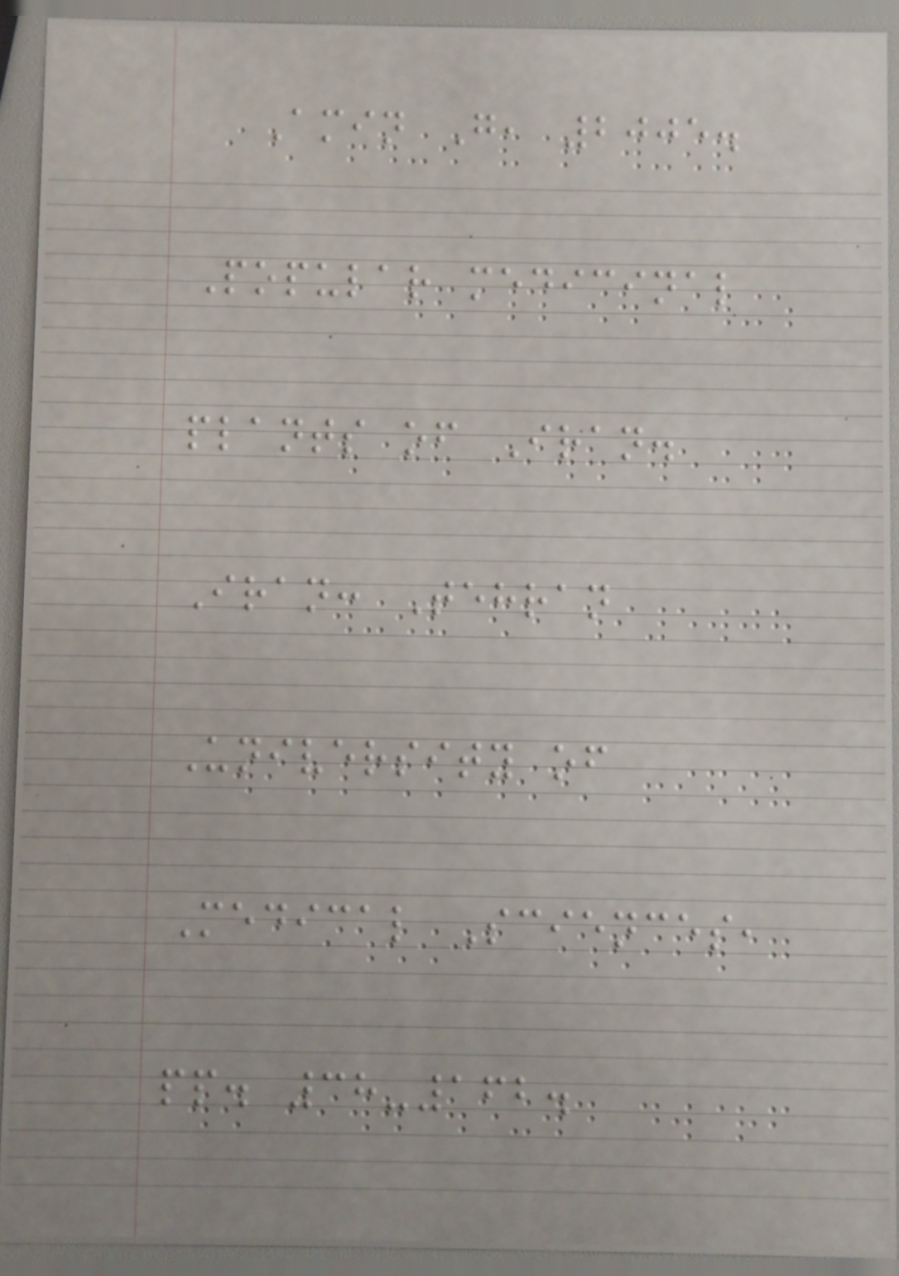Amin G, 2005.
Popular medicinal
plants of Iran.
Iran: Tehran
University of
Medical Sciences,
pp. 38-162.
